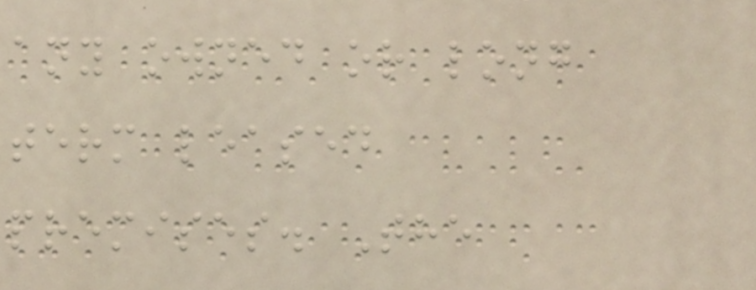any owned or long
term leased
premises. The
